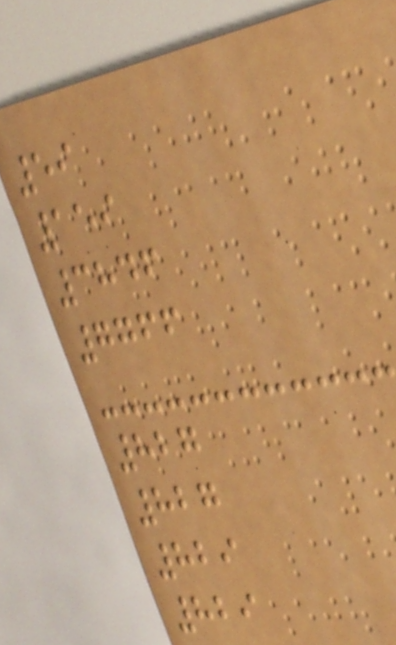59
159
3846
7766
827
827
829
829
